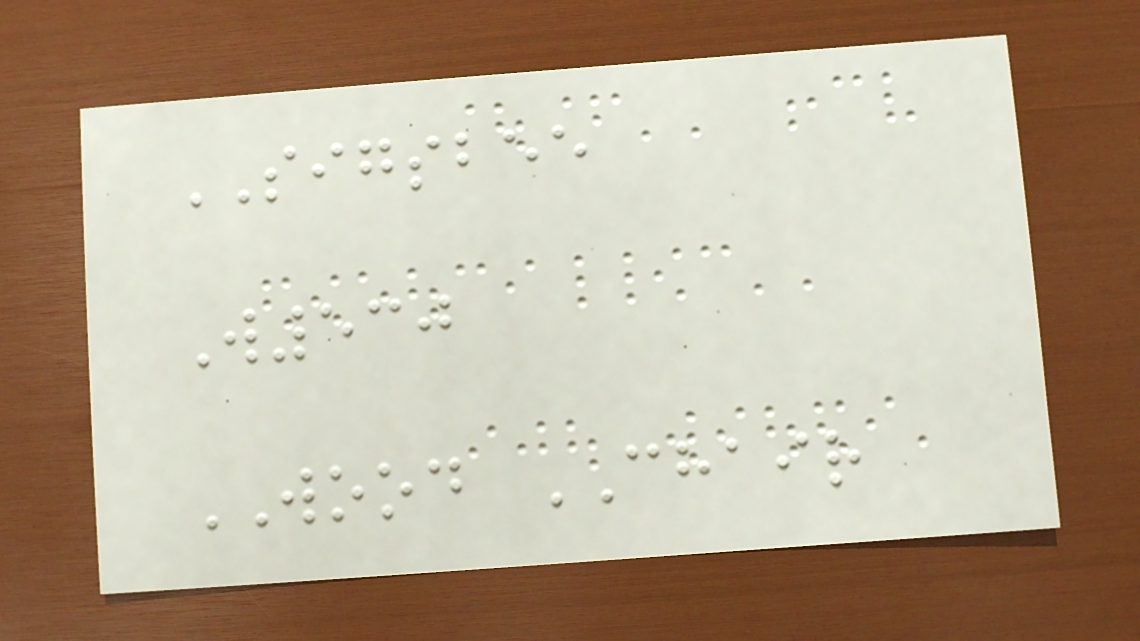SIGSBEE
W530
WOOD CHAIR
